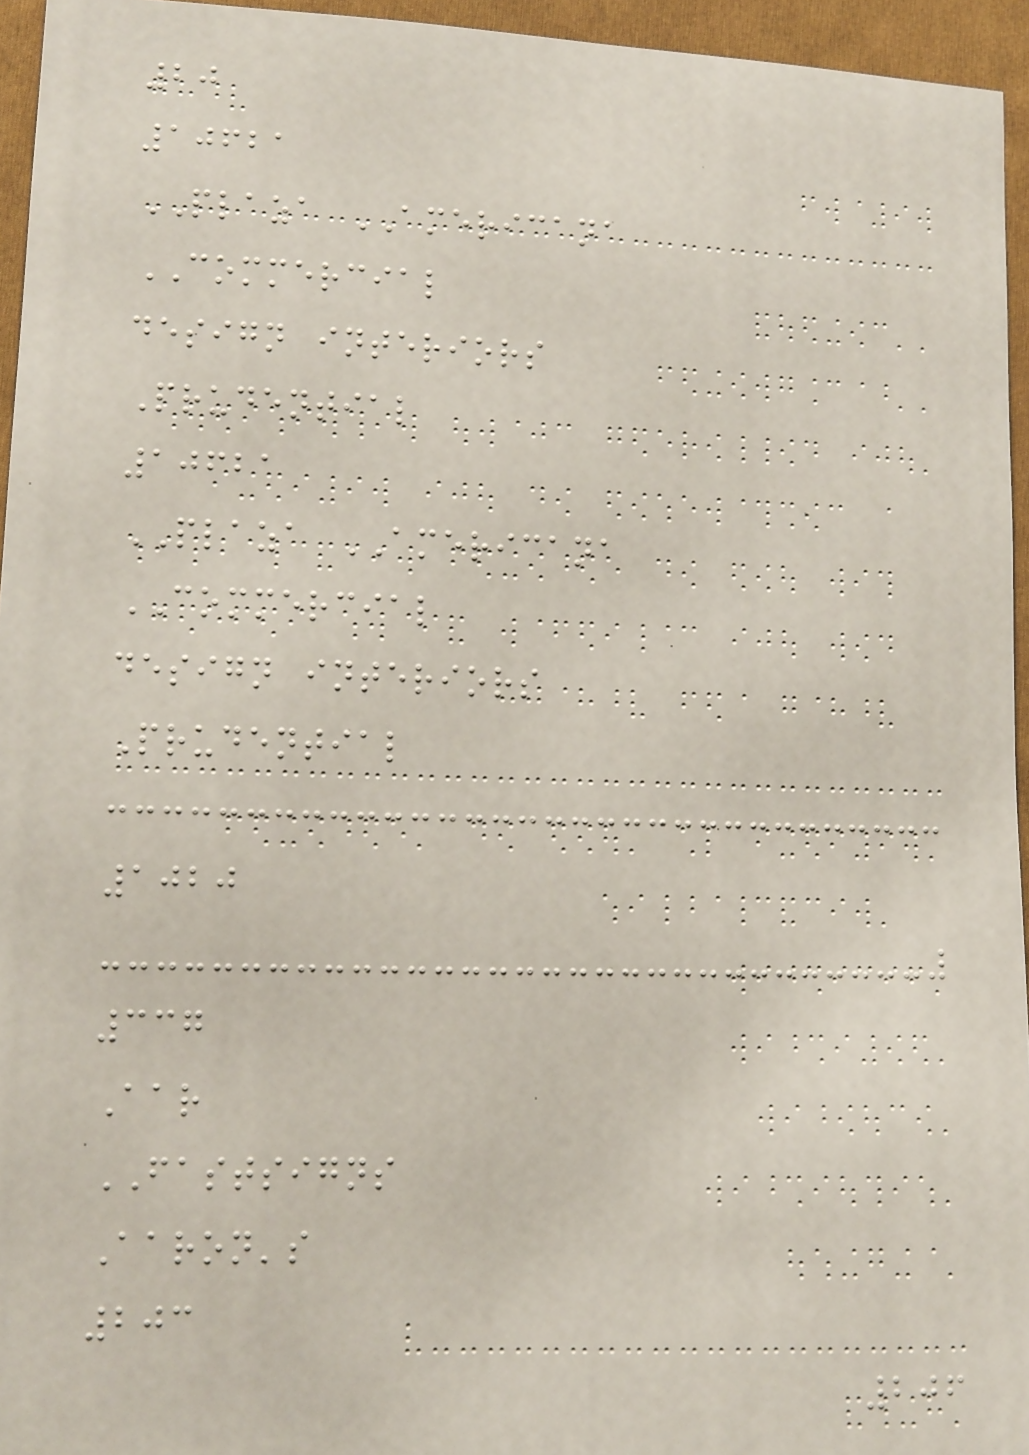20
10621
PLAZA AMERICANA
COMMERCIAL
design interiors
Prudential
10621
PLAZA AMERICANA
COMMERCIAL
design interiors
Prudential
1020
337
Aar
FASTSIGNS
Aaron's
203
206
